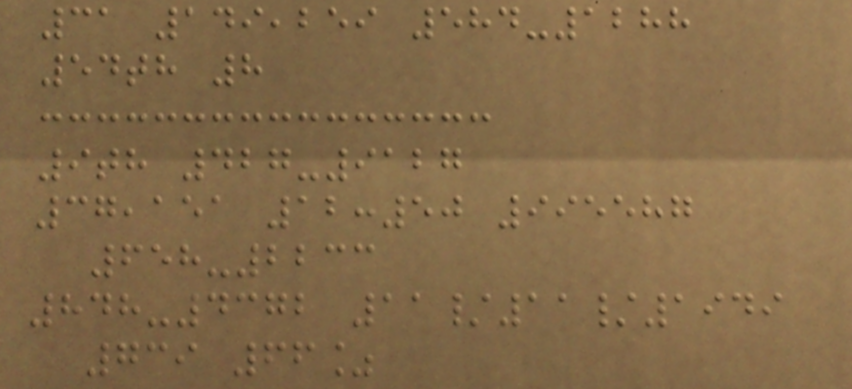31 149,259 584-1288
54th 8
9th 427-9127
37,151 12:50 995587
658-2233
848-4372 11/11/1949
739 66%
